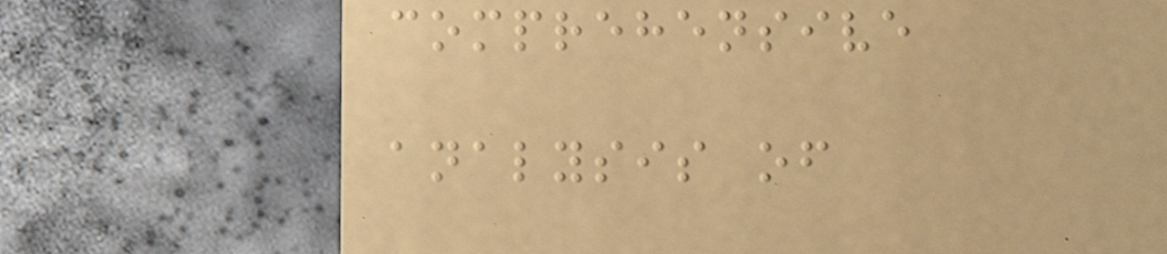comprehensive
analysis of
